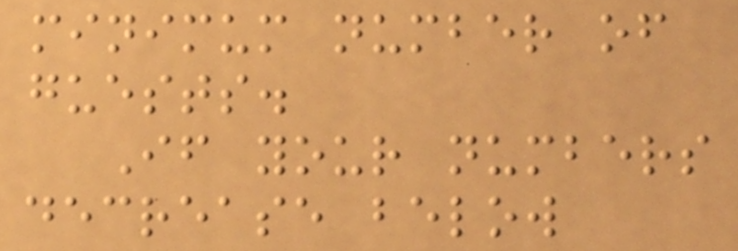minimum number of
guests.
If your numbers
decrease below
